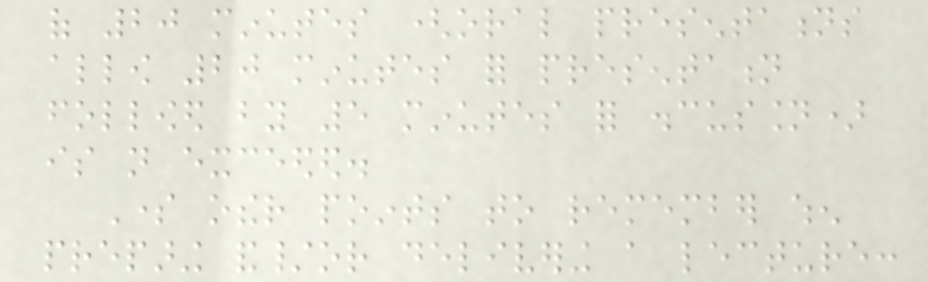of 20 minutes (oral presentations
allow 20 minutes for presentation
followed by 5 minutes for discussion)
is not exceeded.
Some other points to remember when
preparing and/or delivering a lecture:
